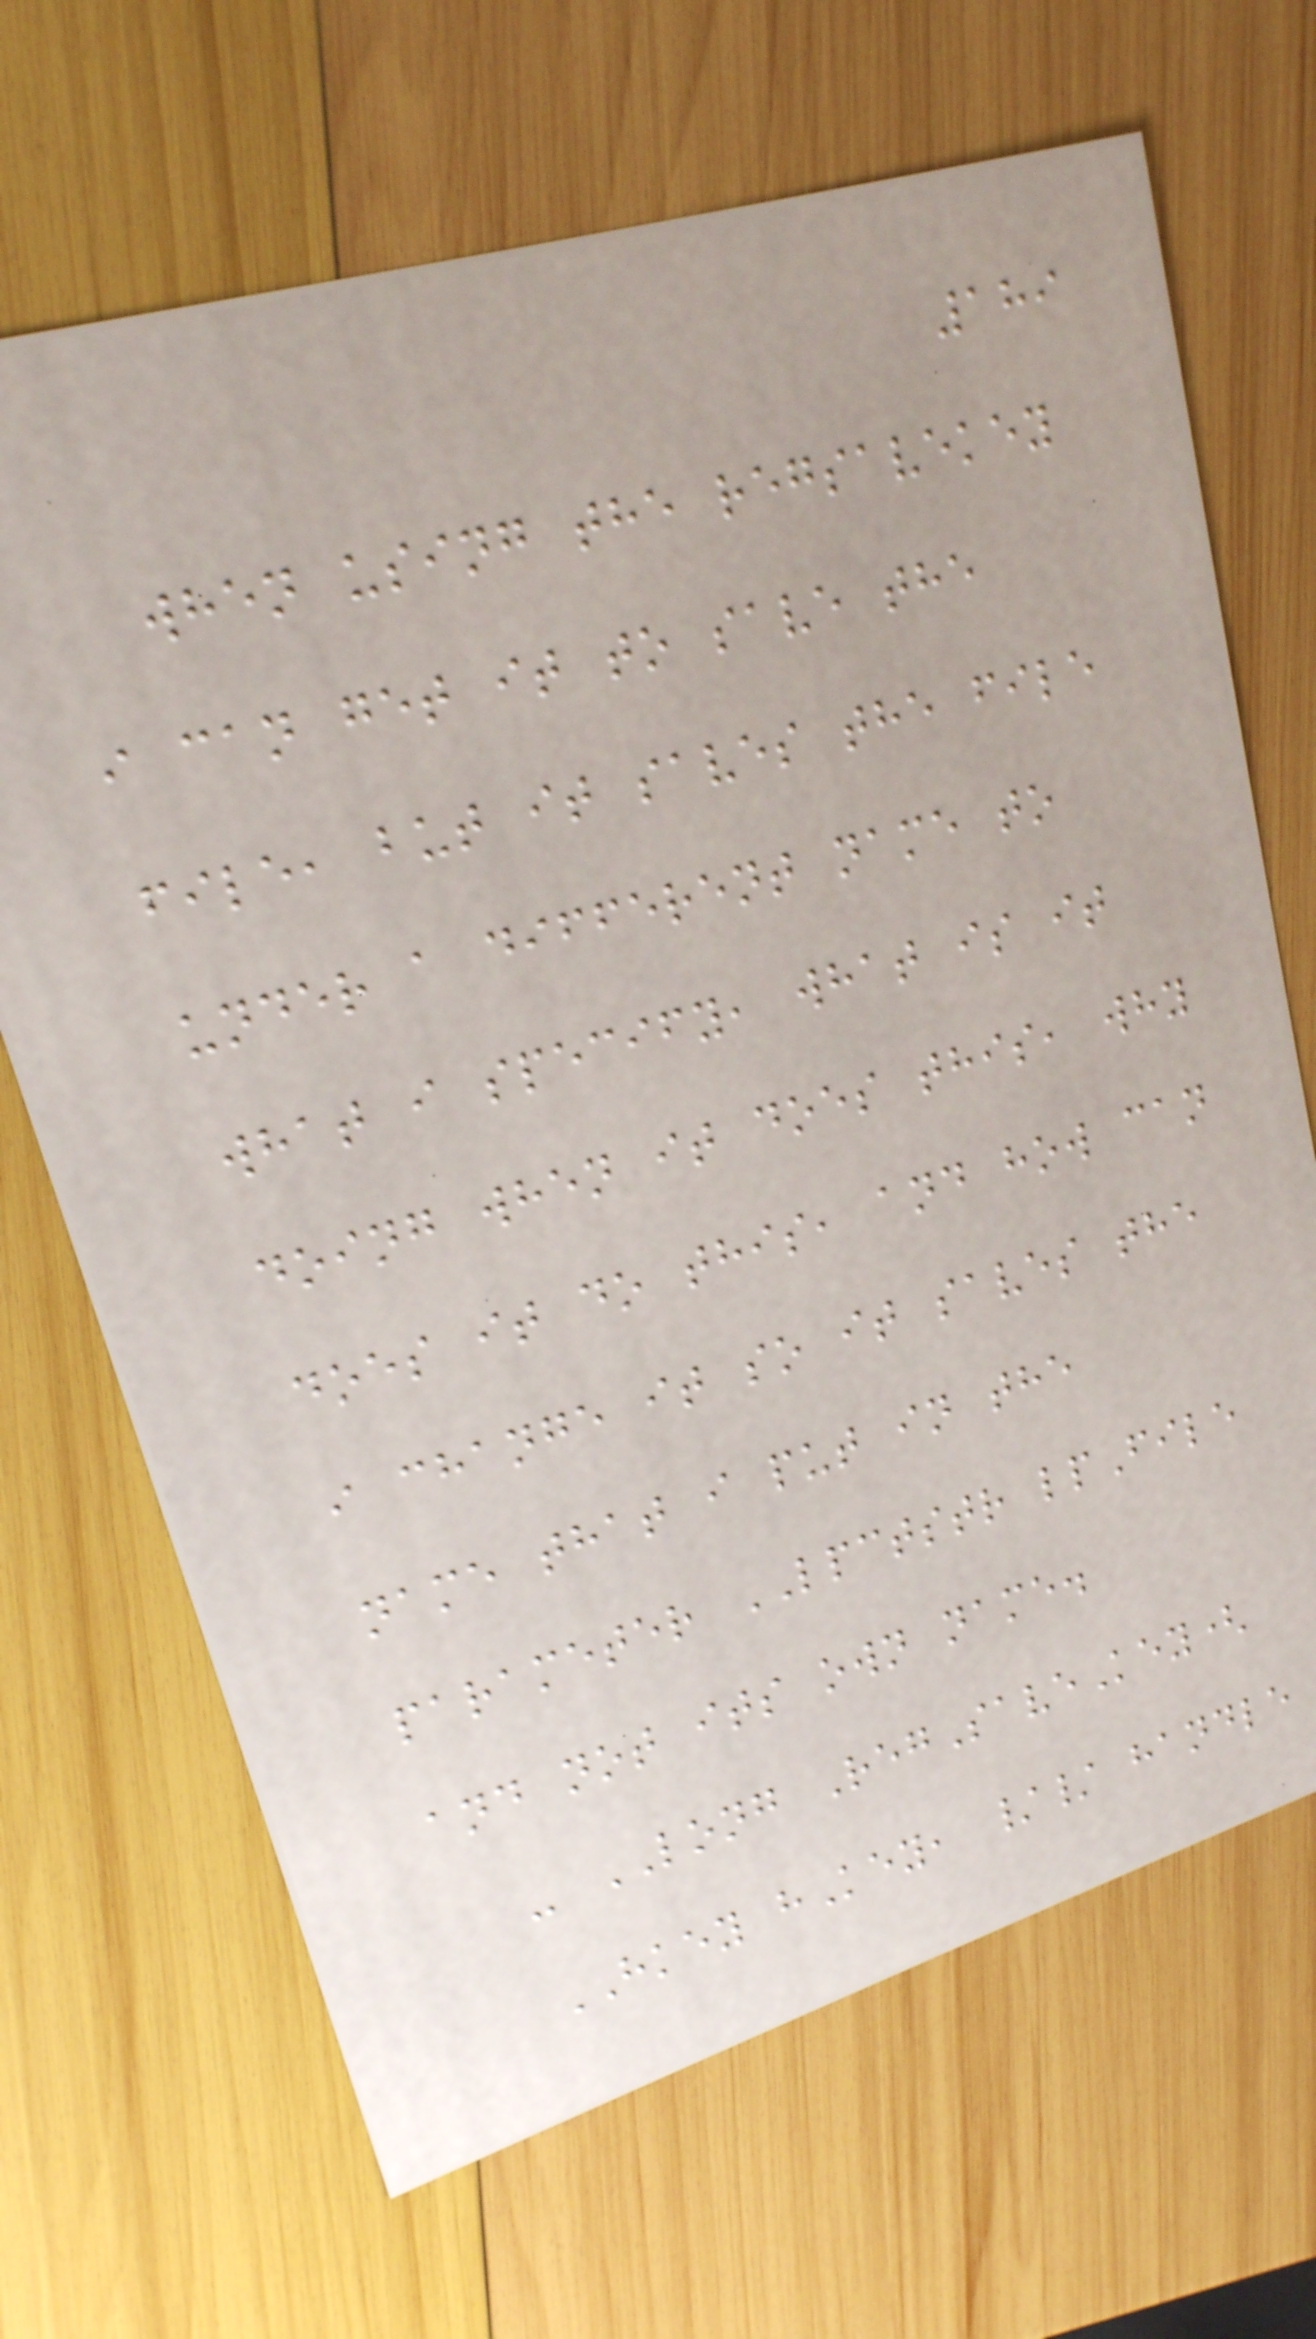189
when using the regsavekey
i can get it to save the
file, but it saves the file
under a different name to
what i specify, what is it
doing when it does this, why
does it do this, and how can
i change it so it saves the
name that i put in the
parameter LPCTSTR lpFile
and not its own name.
- LONG RegSaveKey(
HKEY hKey, // handle
